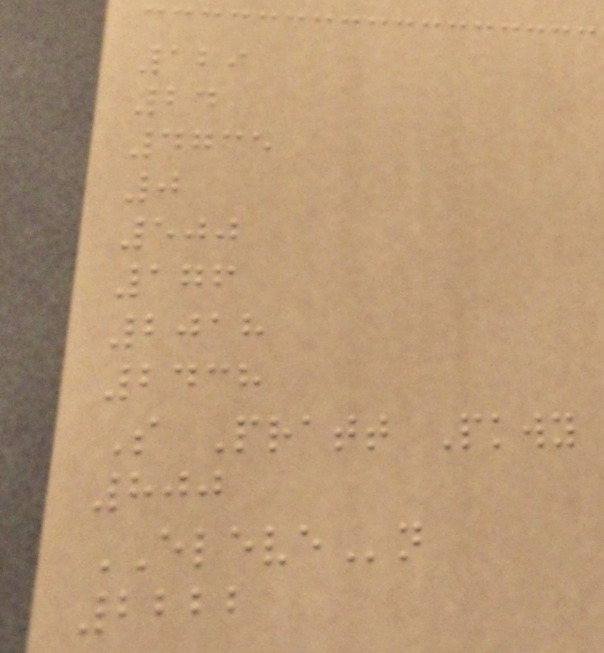129
24
4735
0
500
176
2018
2438
S Pratt Pkwy
800
ELEVEn
2222
